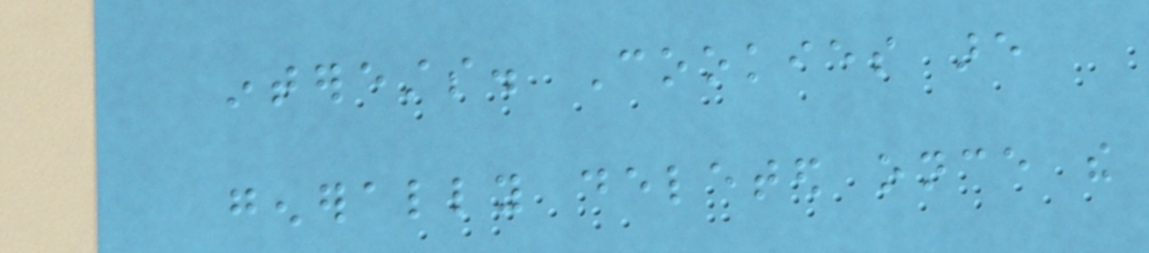interests. Cookies are
generally deleted once the
